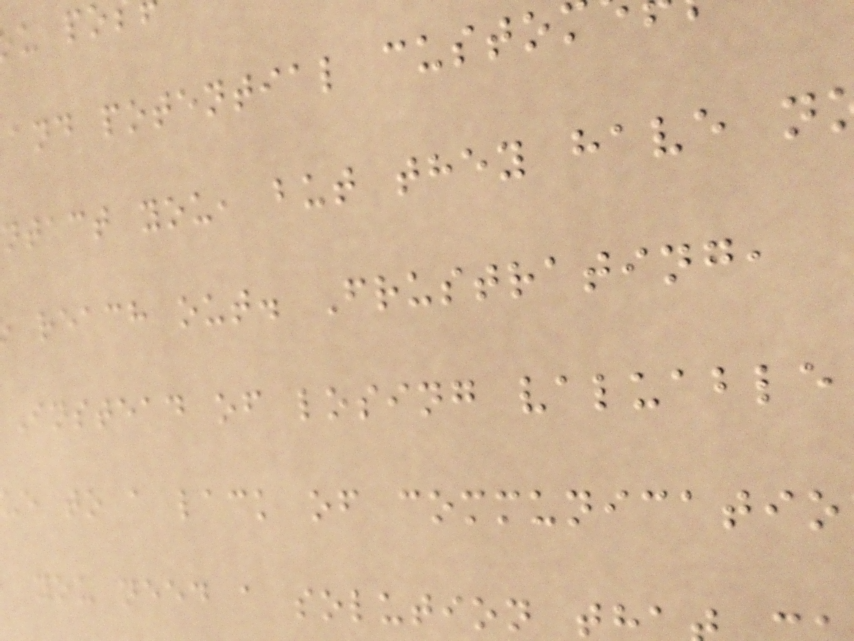and potential custo
ntact you, but they have n
reach out. Frustrating,
Instead of losing valuable
ue to a lack of communicatio
you need a solution t
